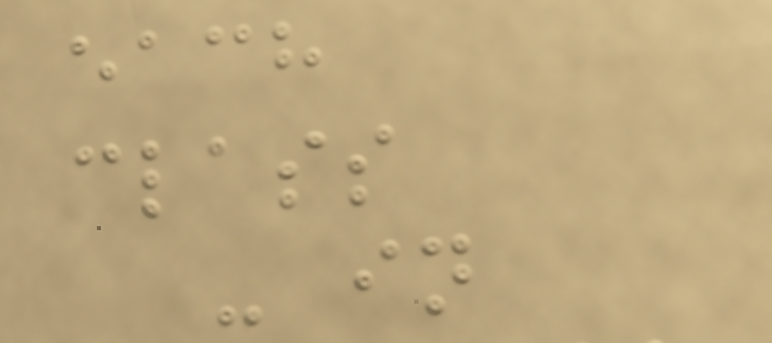each
class
- in
